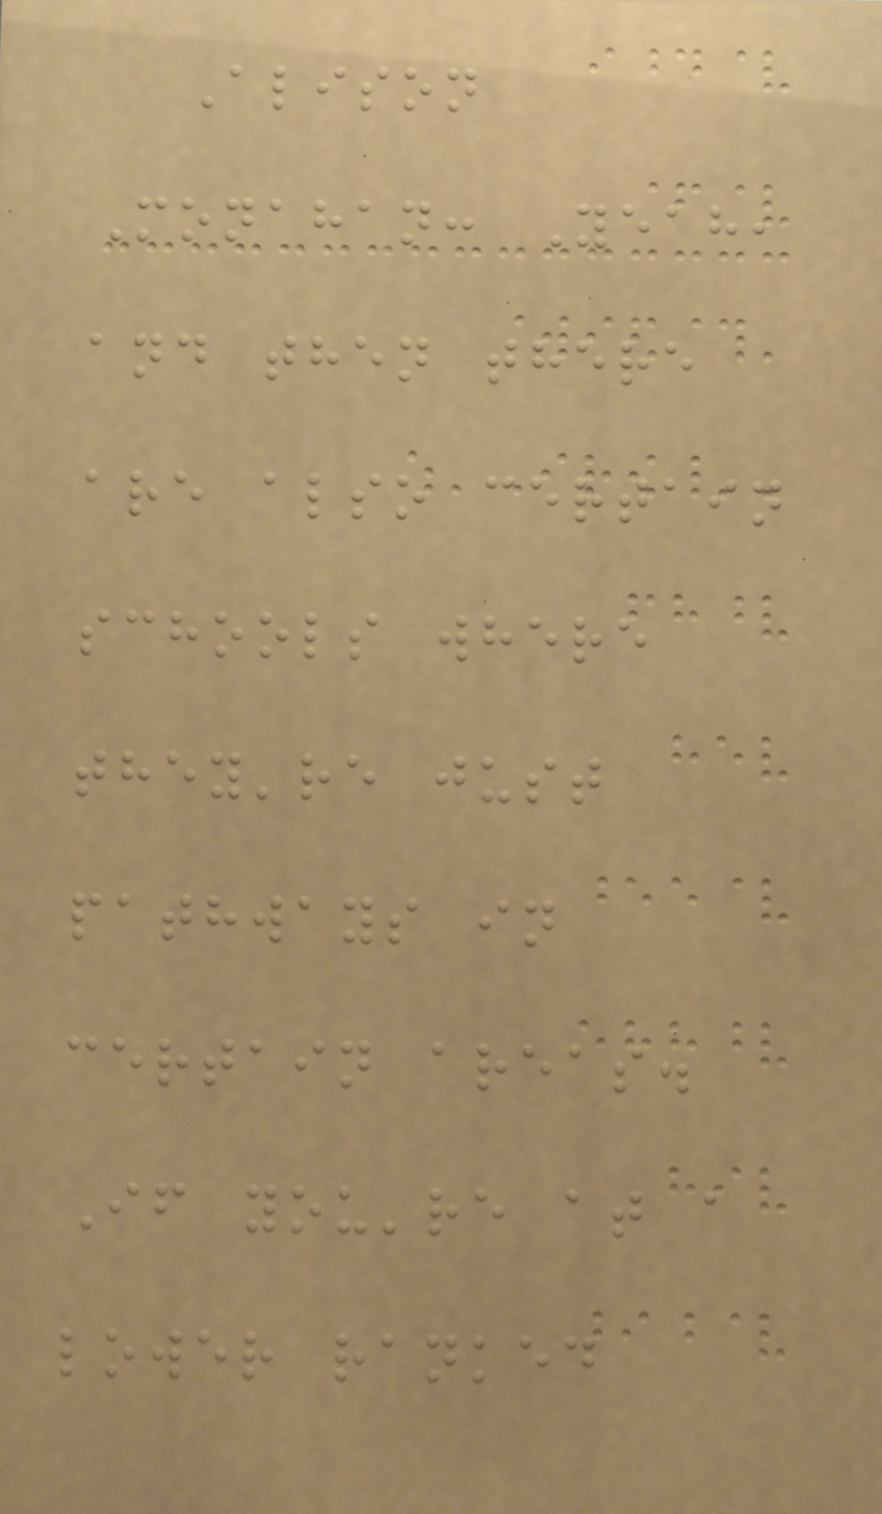Alison
Monahan: Yeah,
and then there
are also certain
schools where
they're just
pathways in
certain areas.
If you're at a
lower ranked
